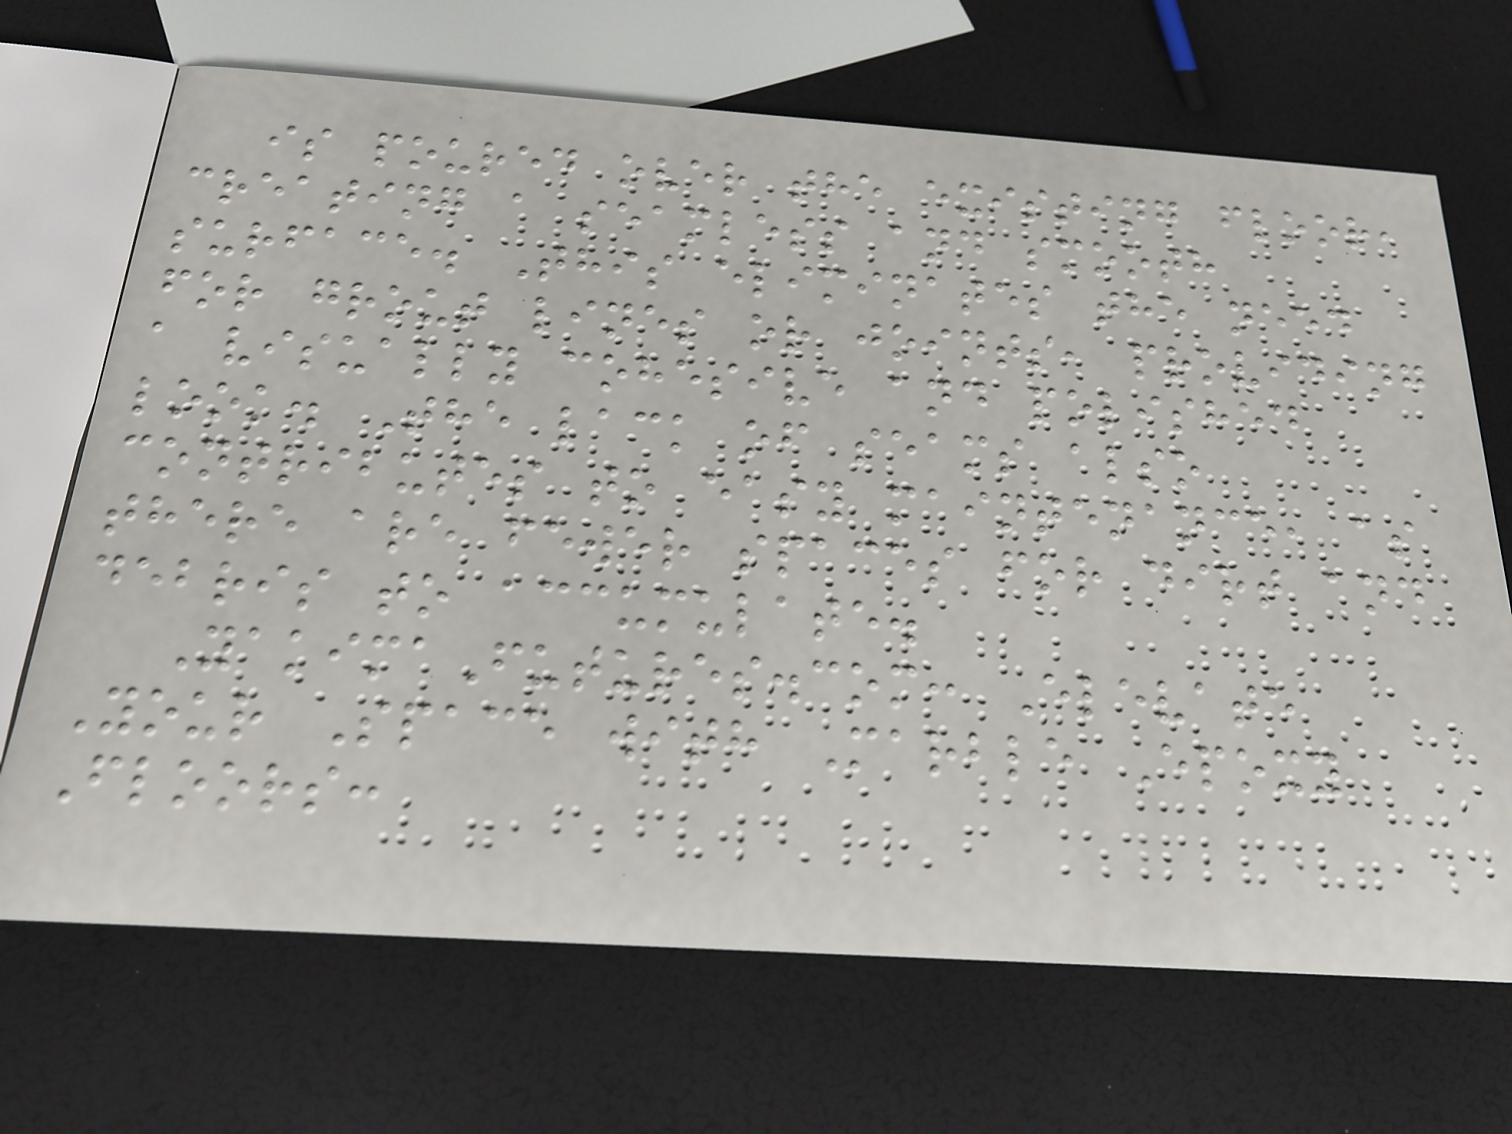is poured over the existing floor,
creating a seamless and smooth
surface. This eliminates the need
for grout lines or joints, providing
a visually cohesive and polished
look. The lack of seams also
contributes to easy maintenance, as
there are fewer spaces for dirt and
debris to accumulate.
YakimaFutures.com: Elevate
Your Space with Marble Epoxy
Floors:
